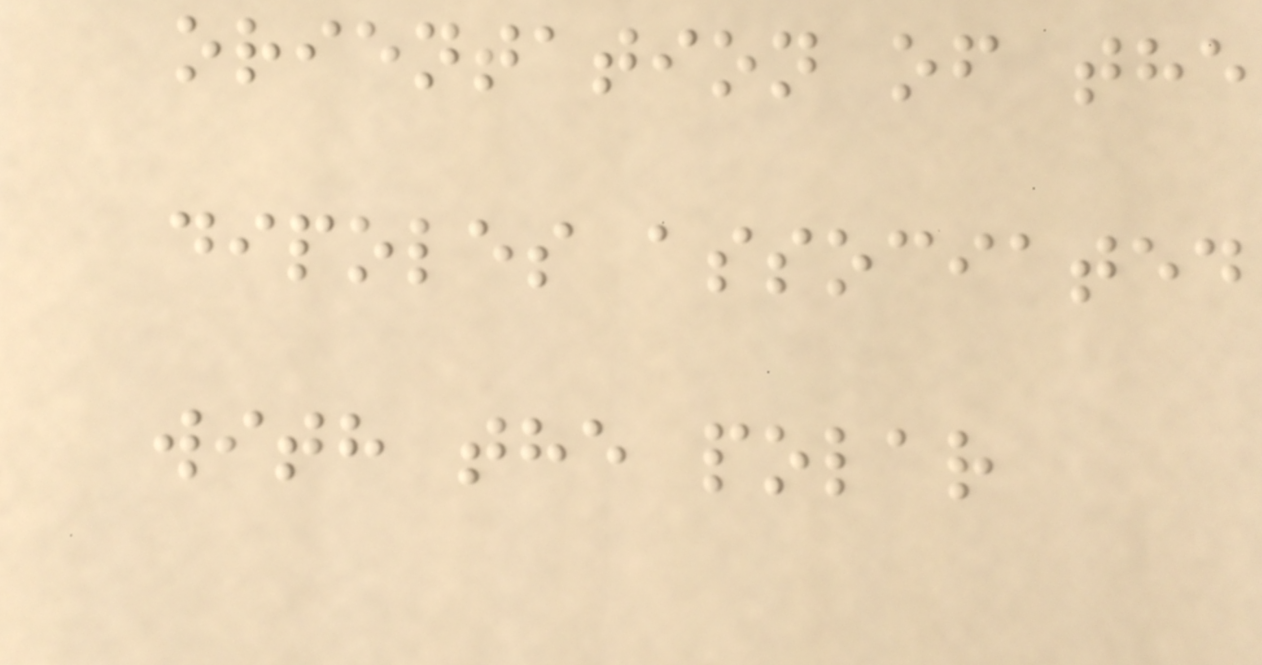orientation of the
dipoles associated
with the polar
